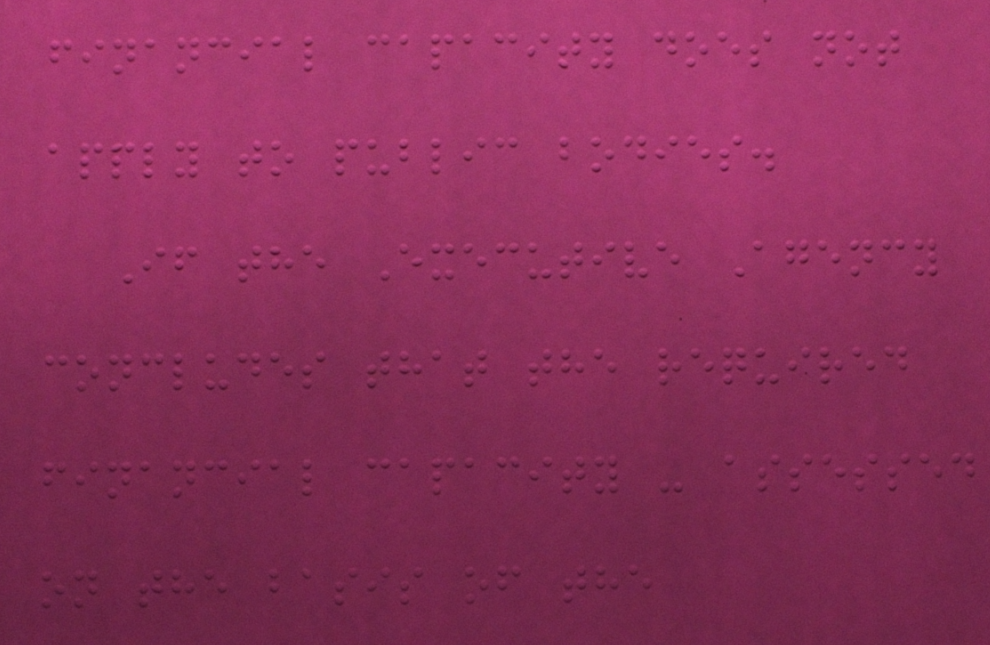financial capacity does not
apply to public bodies.
If the Executive Agency
concludes that the required
financial capacity - assessed
on the basis of the
